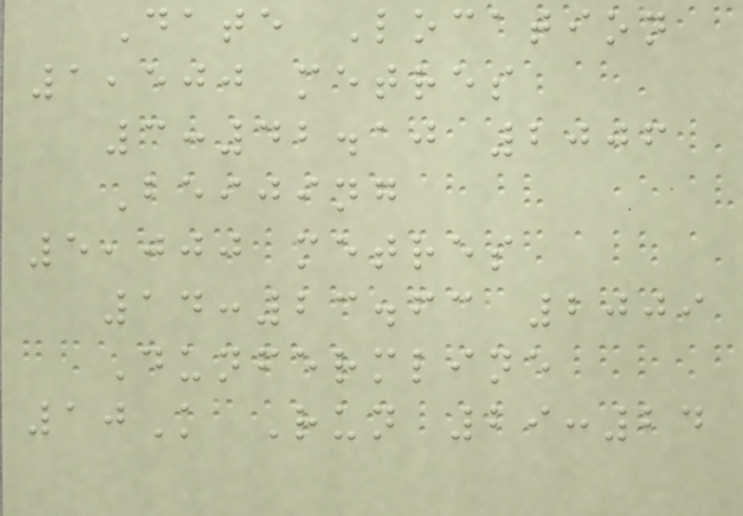Date Location
1,500 metres
3:42.10 2006
Beijing
5,000 metres
14:23.63 2009
Dunfermline
10K Run 29:24
